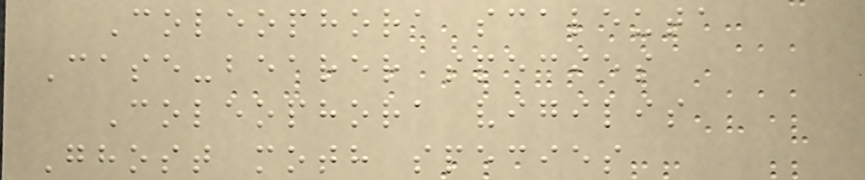Coleophora scaleuta
Case-bearer species
Coleophora vigilis
Ghost moth species
